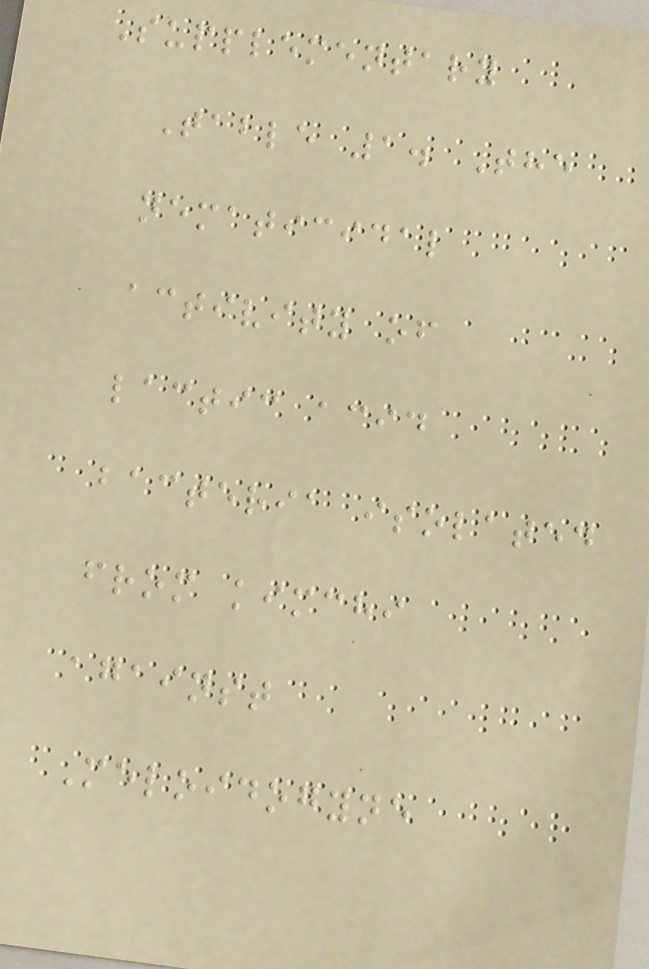Supplementary
Table 1. The
nematicidal
activity of
lactic acid
bacteria isolated
from kimchi
against
Meloidogyne
